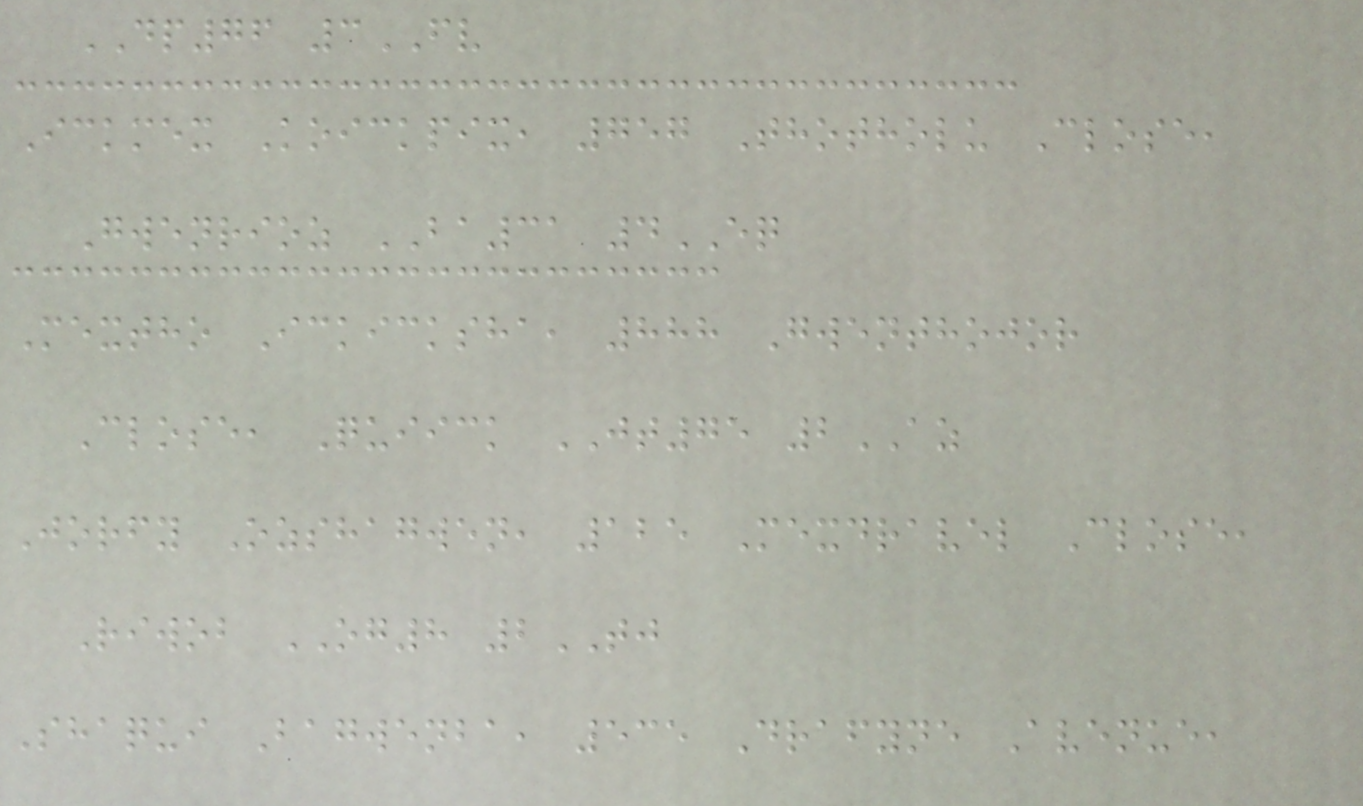DP76 3FV
Ickmex Koickpix, 757 Thotholu Close,
Gwenrioz BA31 4EQ
Mextho Ickicksha, 888 Gwenthojor
Close, Quiick JT75 2AZ
Jorfy Ozshagwen, 125 Mexdravel Close,
Riwob OG8 2TJ
Shaqui Bagwenba, 535 Drafyne Avenue,
